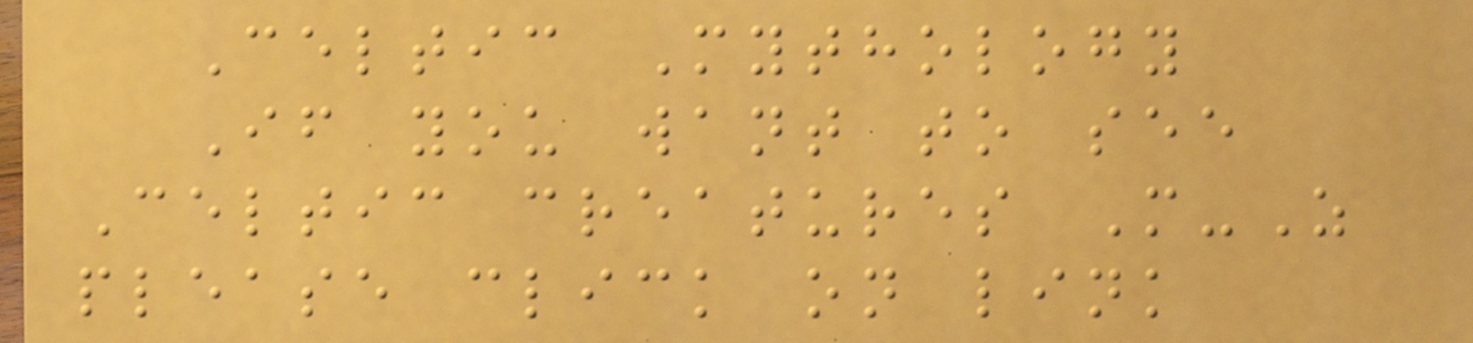Celtic Mythology
If you want to see
Celtic creatures M-Z
please click on link
